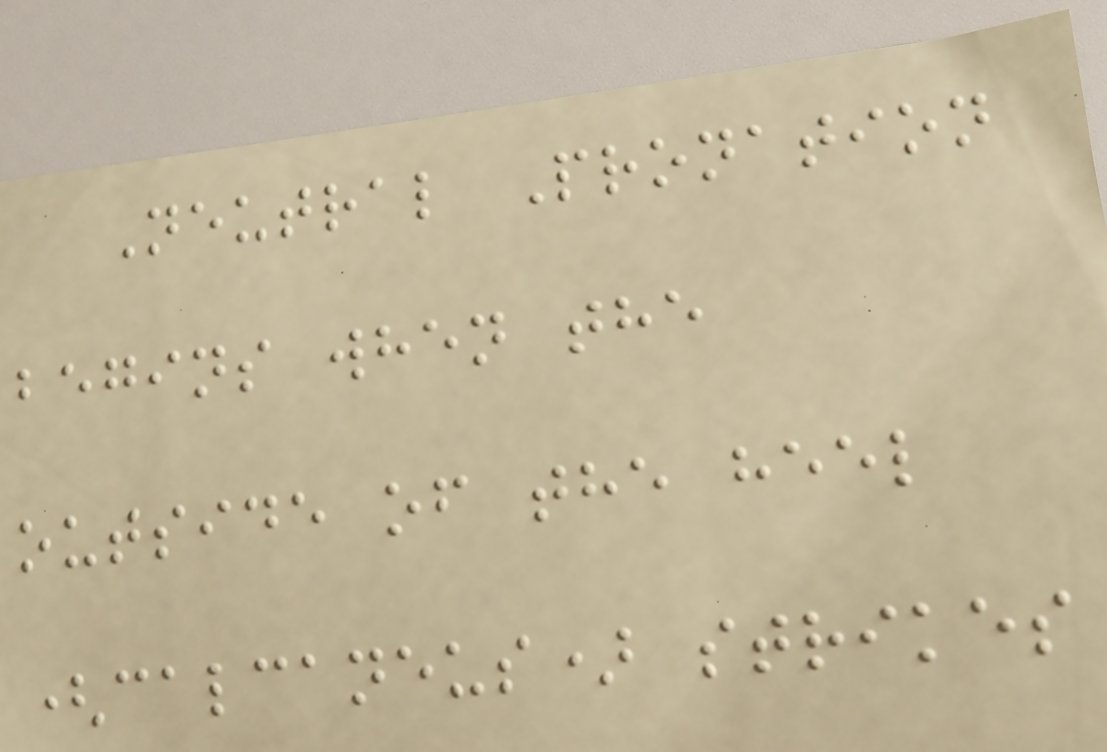Neutral Pronation
begins when the
outside of the heel
(calcaneus) strikes
